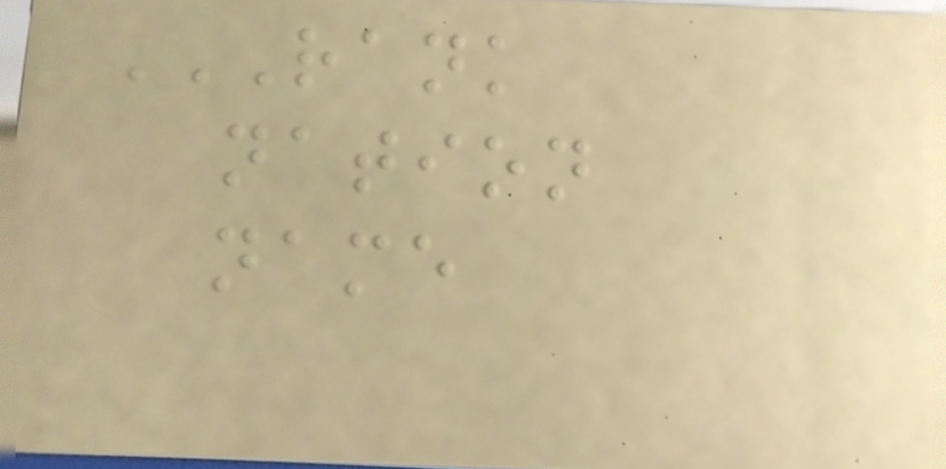RANK
NATION
NAME
